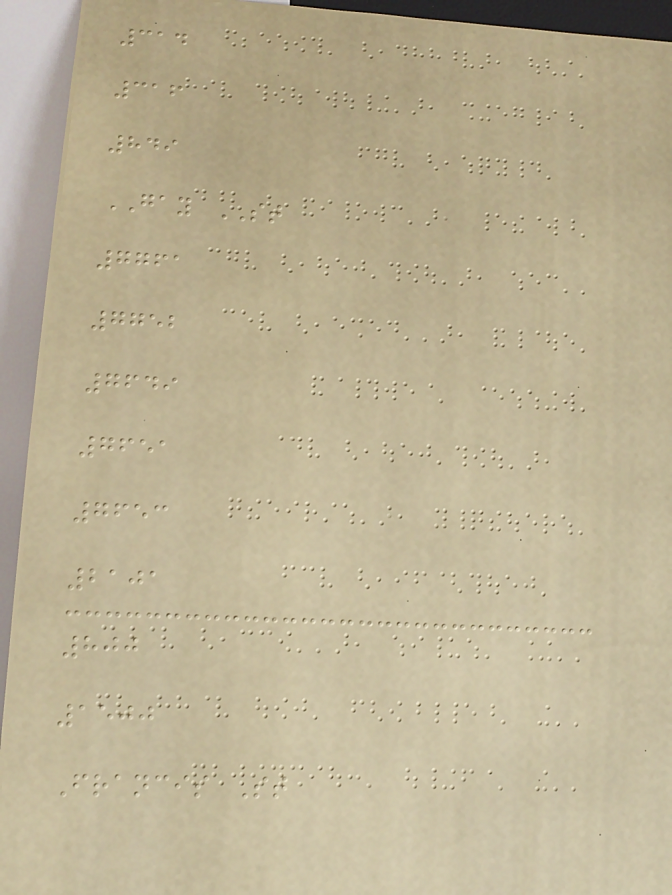314
316
849
GAY ST
7761
7752
7649
7651
7653
2101
800
1500
Francis St
